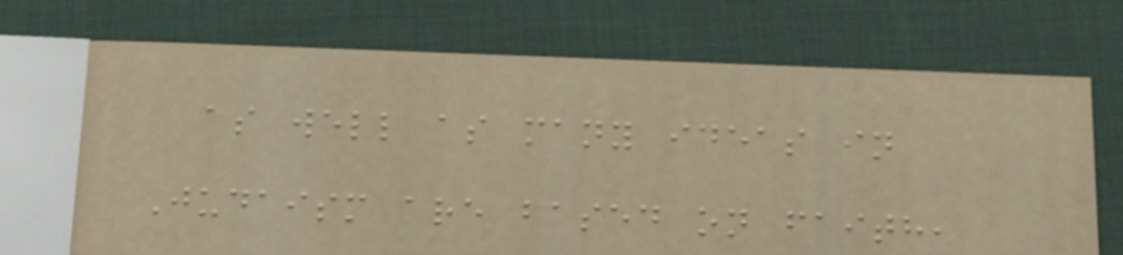as well as many ideas in
Judaism are based on faith,
